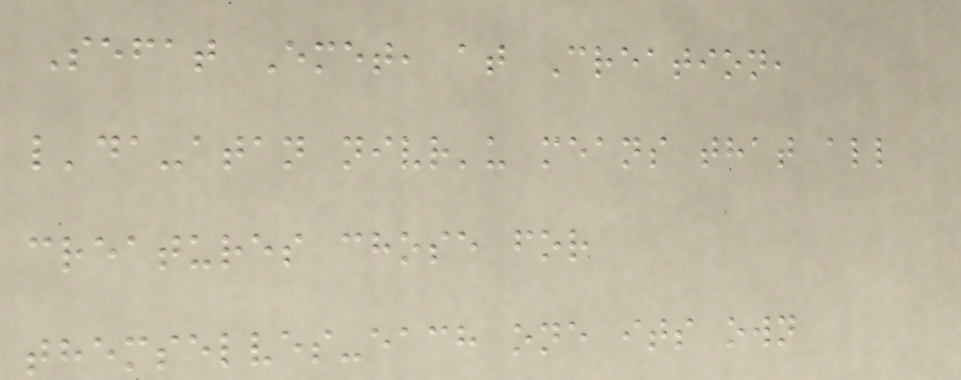Sefat Emet, at Creation,
l'da-atan nivr'u means that all
creatures chose for
themselves-each one its own
